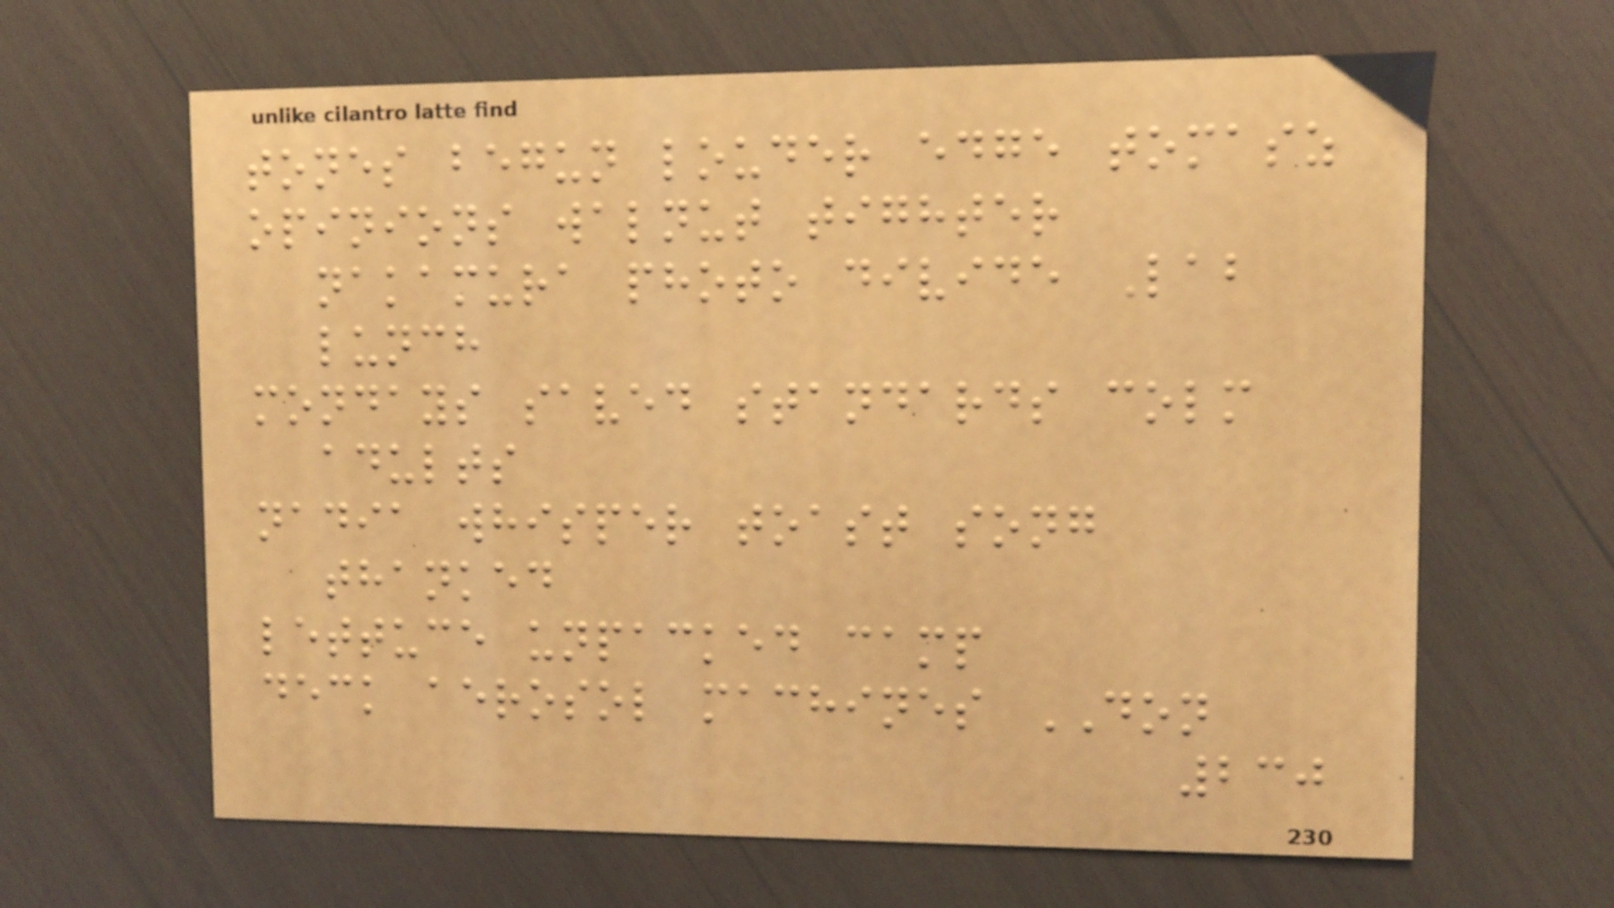tones begun louder edge tomasz
opinions walnut tighter
nakamura photo divide Lab
lunch
mondays saved standards colm
adults
nadia whisper toast song
thanked
lettuce unpacked camp
deck aerosol machines DON
230
